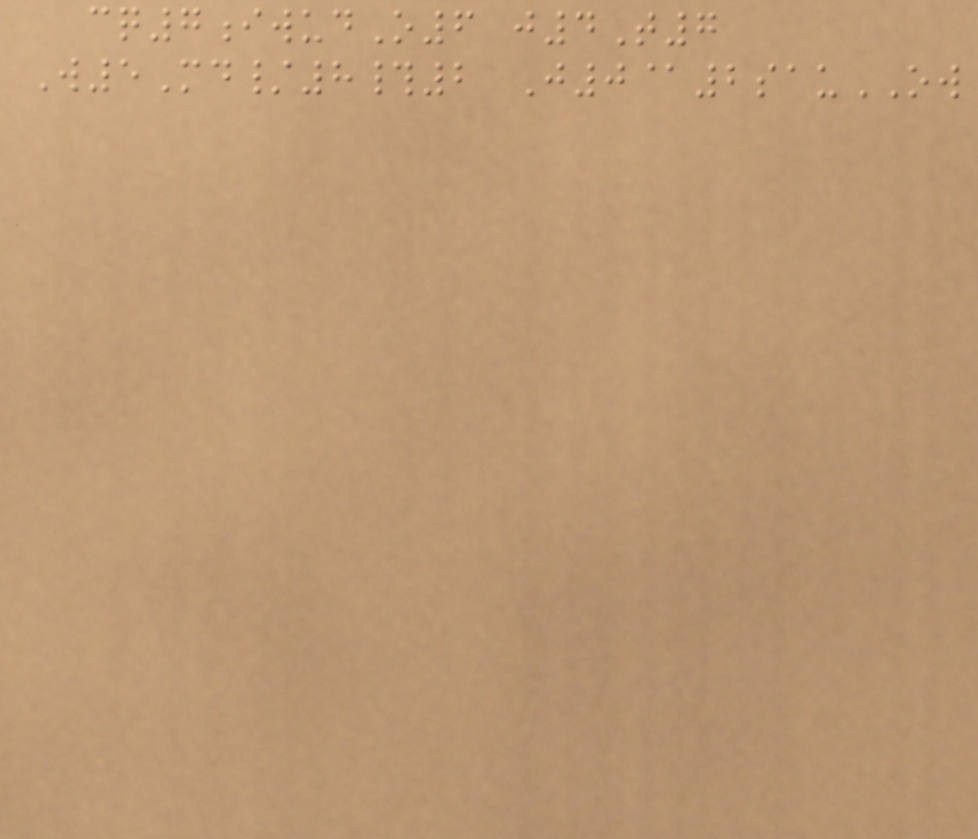cq7iwudO6 j4T7
W5Md/8#2 J0@2sauOW
